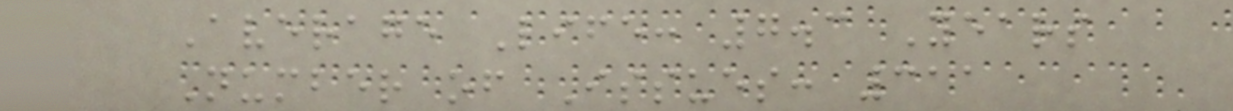Average Life: 7.3 Years
Number of Issues: 311
